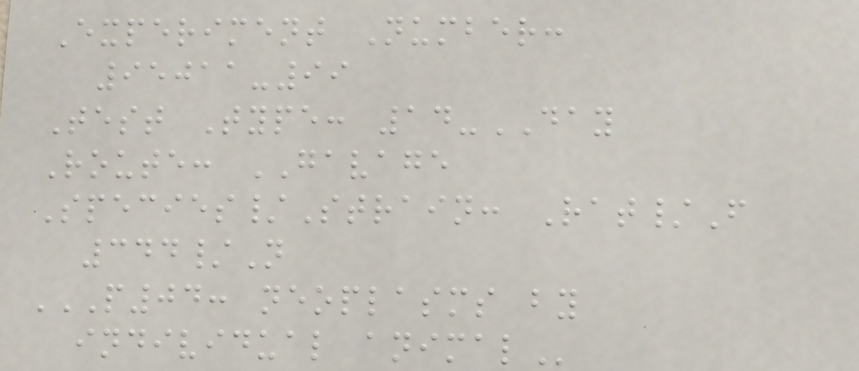Experiment Number:
95011-99
Test Type: 14-DAY
Route: GAVAGE
Species/Strain: Rat/F
344/N
P04: NEOPLASMS BY
INDIVIDUAL ANIMAL
